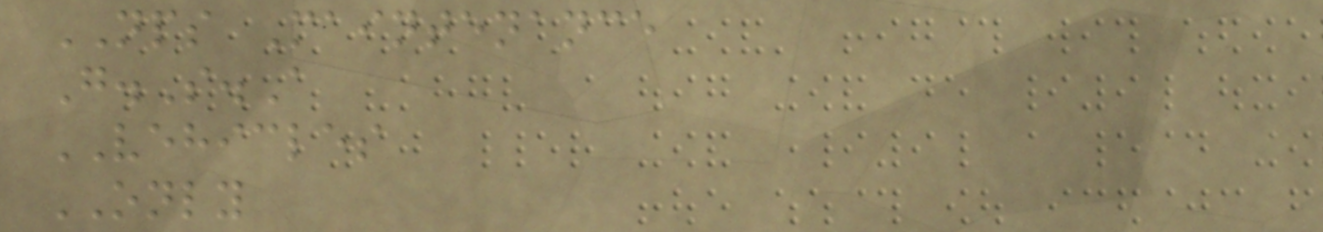NPS Maintenance
G.S.A
VEHICLES
ONLY
